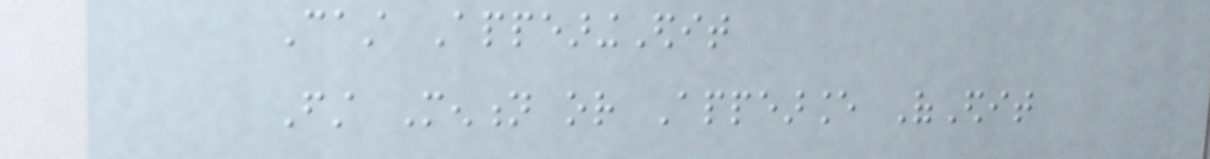Cast AppearingEdit
First Mention or Appearance OfEdit
